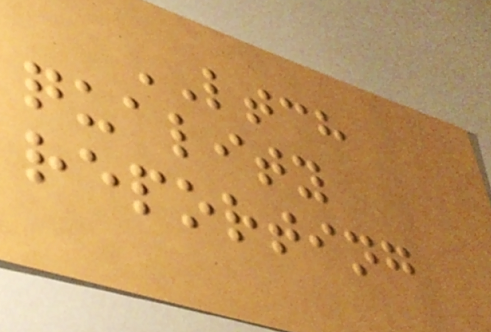LTCH
quality
reporting
